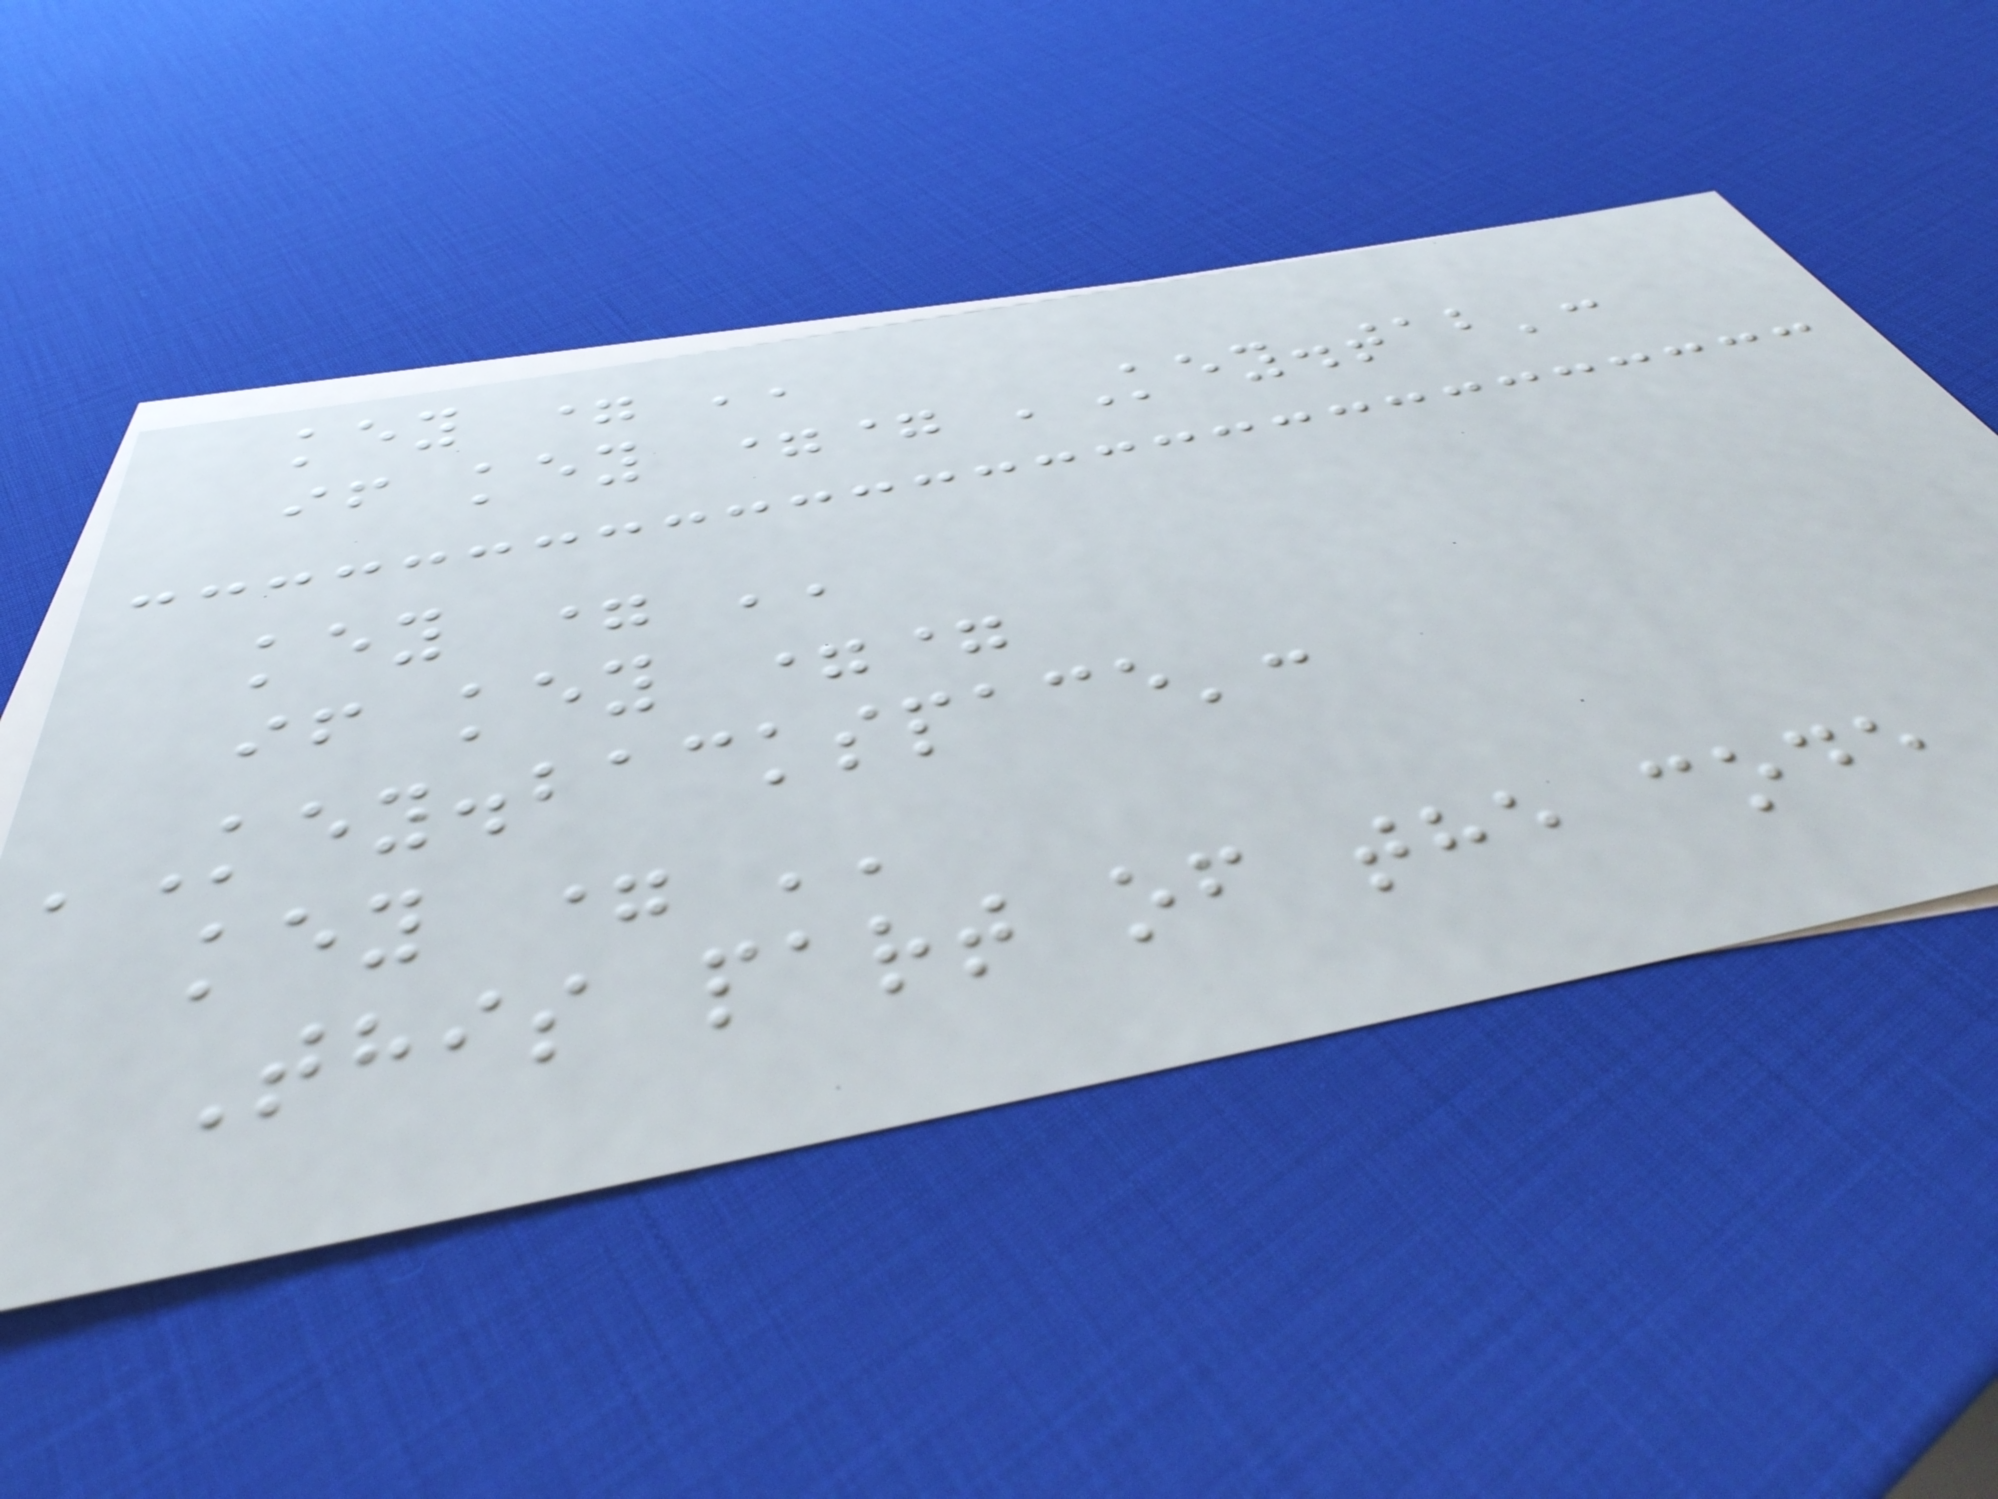key = ''
if key == 'Key.tab':
key = ''
if key ==
'Key.backspace':
key = ''
This part of the code
